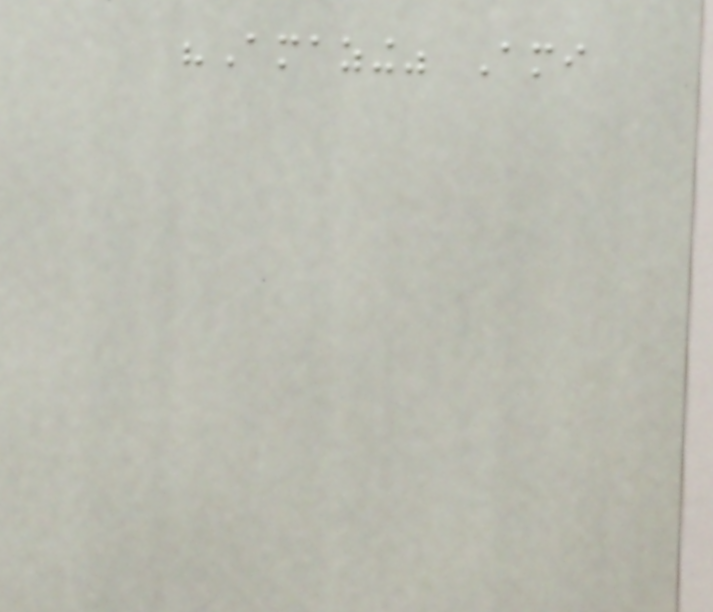"Amazing" Ami
